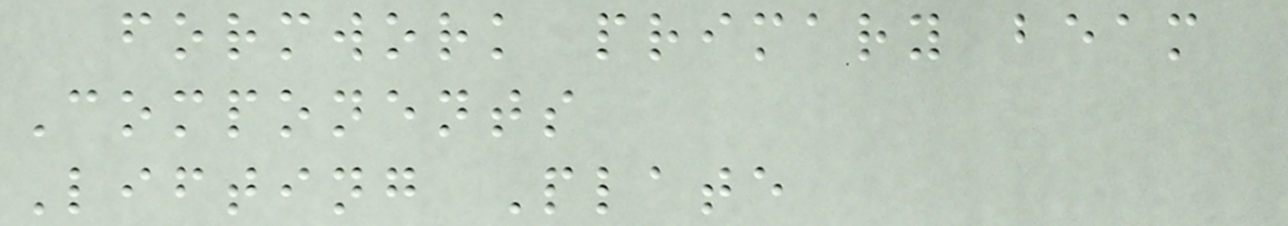formwork primary beam
Components
Lifting Plate
